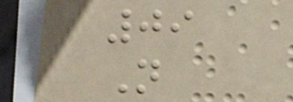09
N
